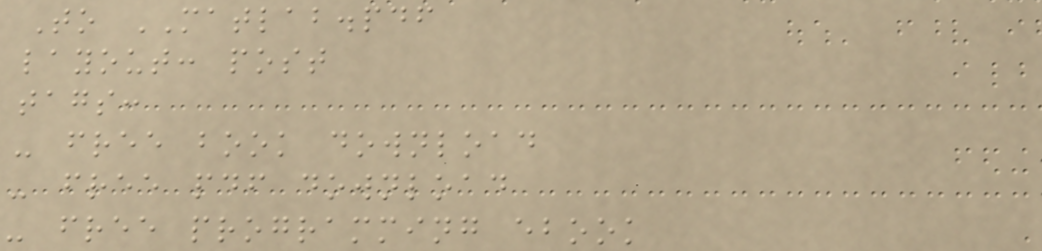To MATLAB.pdf
layout: post
tags:
- free book download
- free pdf download
- free programming ebook
